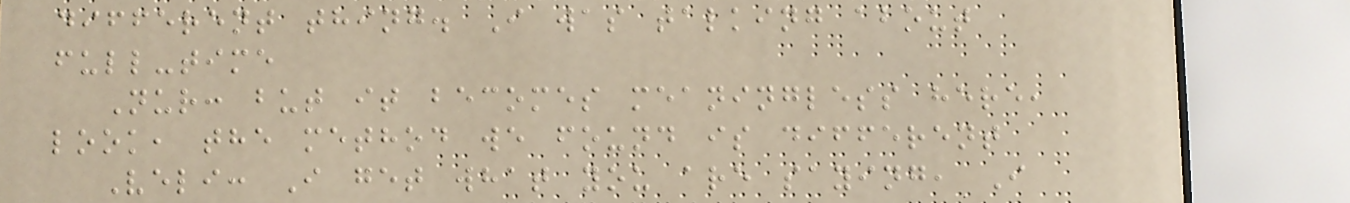different thing. I was talking about
full-time
Nur: but it becomes meaningless here,
look, the method we found is different
Veli: I get what you are saying, I
